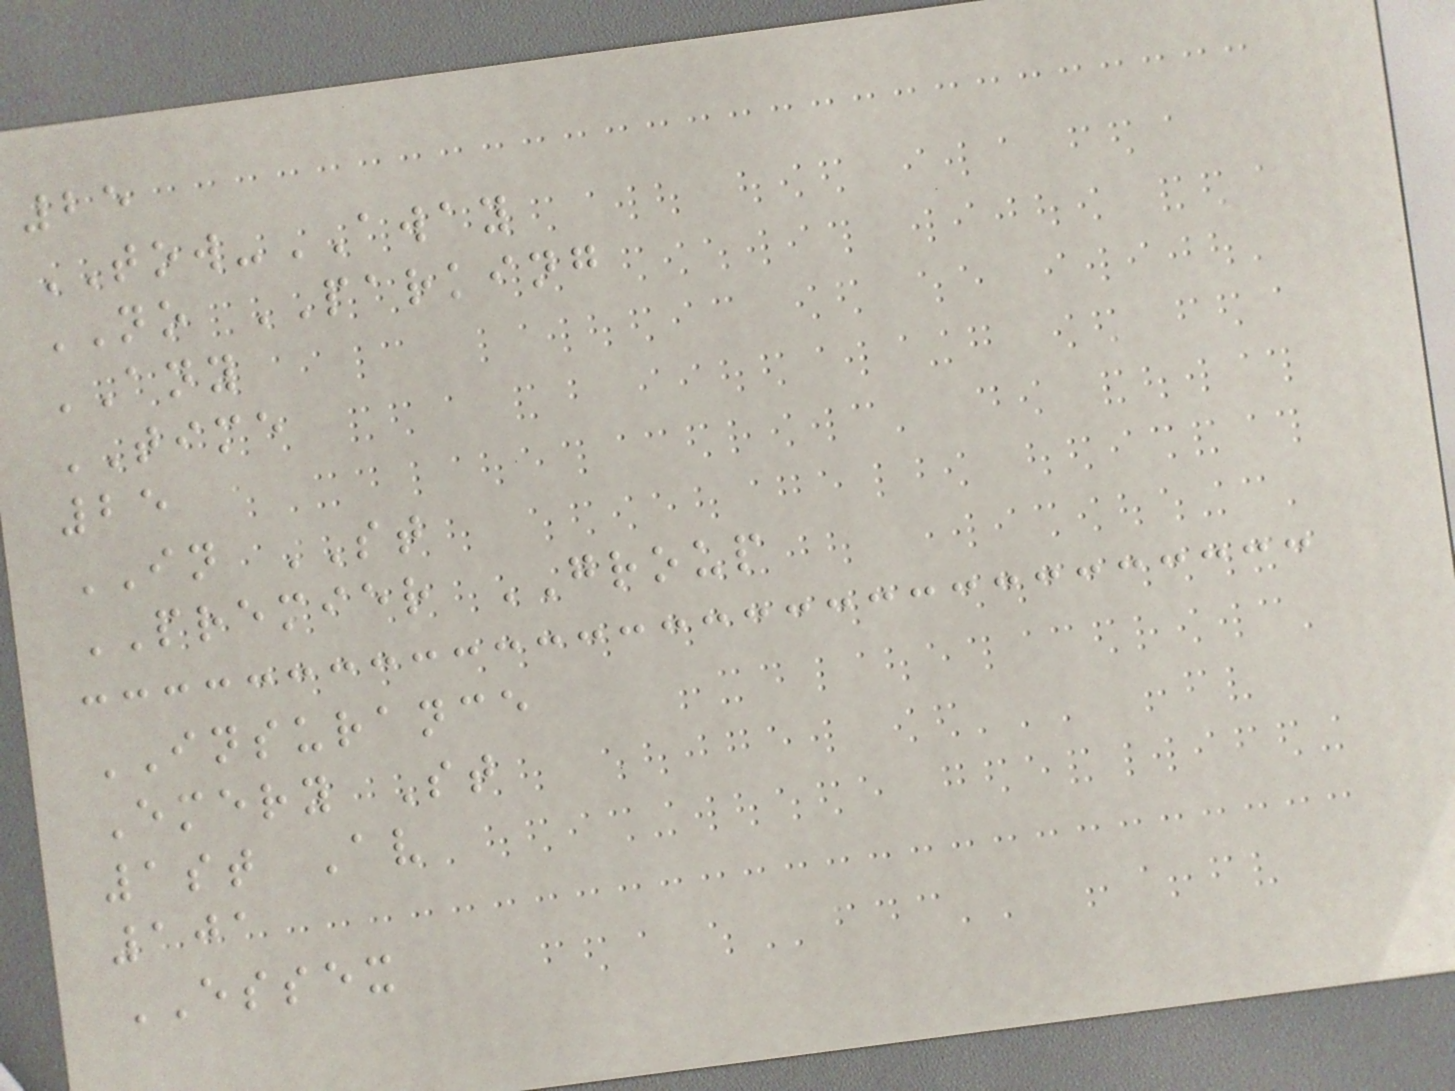25
TOW-AWAY
NO PARKING
ANY
TIME
25
IN ST
PREMIER GROUP
INSURANCE
Emery St
1st Av
101
ESSEX
